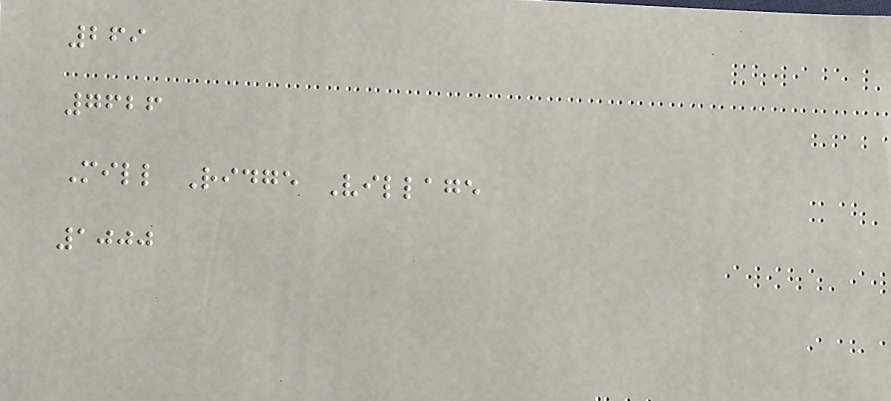269
7626
Mill Ridge Village
1000
